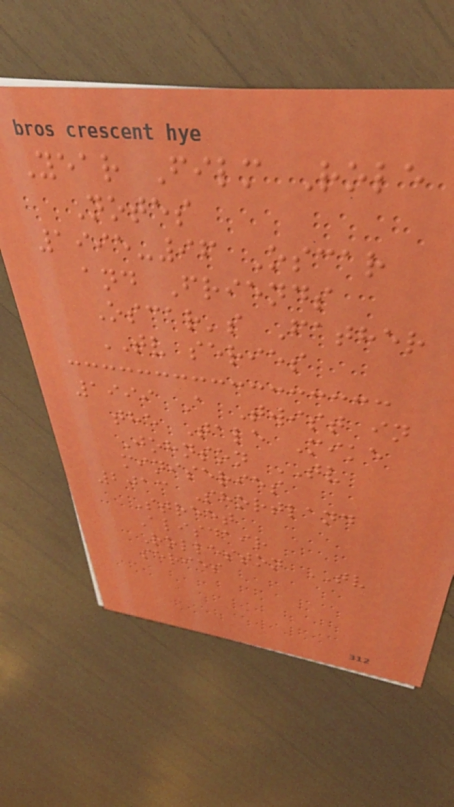Year Film Role
Notes
1995-96 Oscar
and Friends
Oscar's Father
TV series
1999 A Twist in
the Tale Mike
Johnson TV
miniseries
2013 Shortland
Street
Alisdair
Rolleston TV
series
